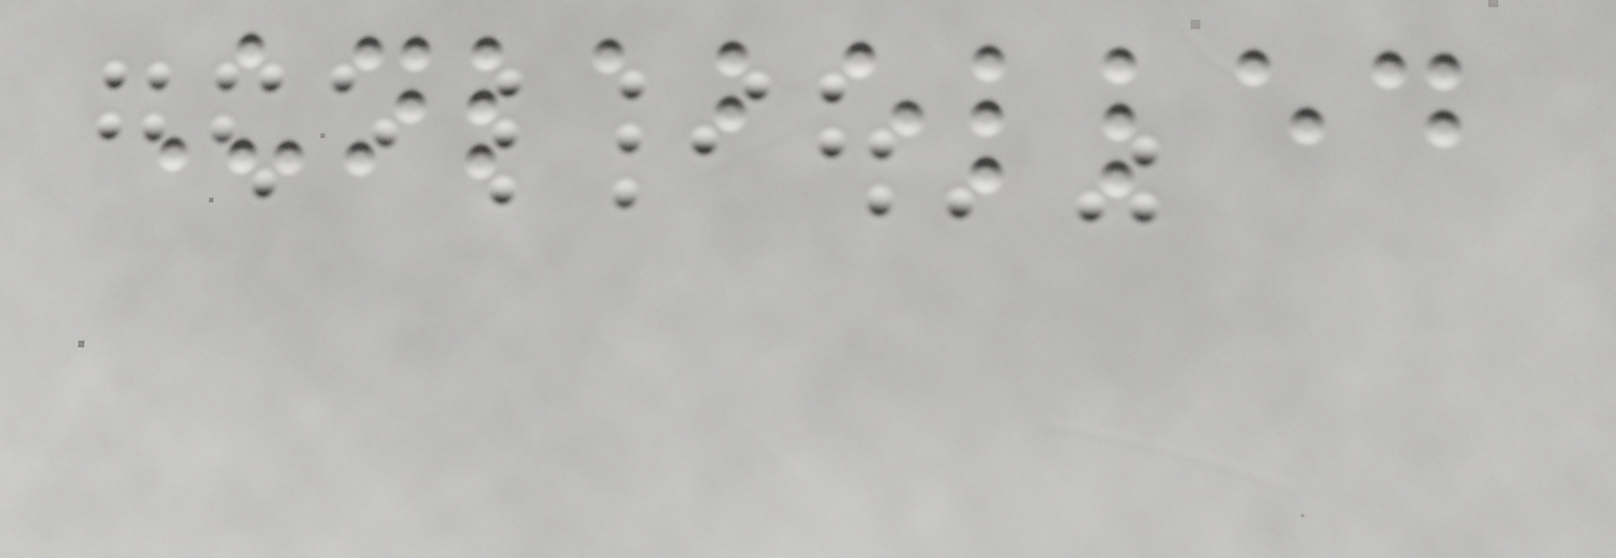Unlabelled
